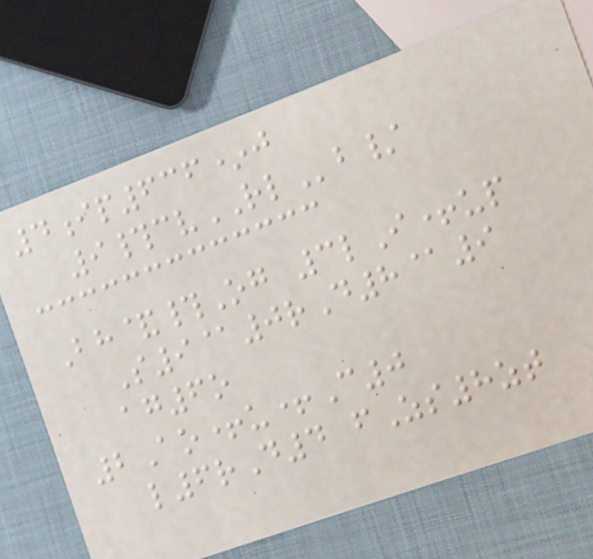4ip636*j
9#cvRLb/
Bh&#Og 3lI+up
S9@0rD8@9
ag6o
2Ao+u+C0
l6rD4 fZs8zt
